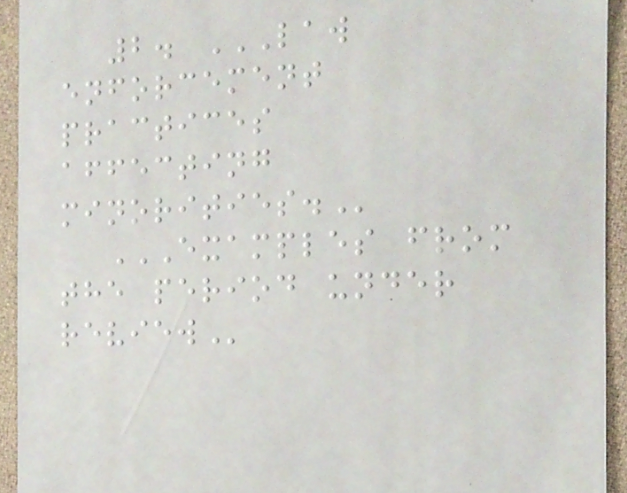2. LAW
ENFORCEMENT
PRACTICES
AFFECTING
MINORITIES.
EXAMPLES FROM
THE PERIOD UNDER
REVIEW
